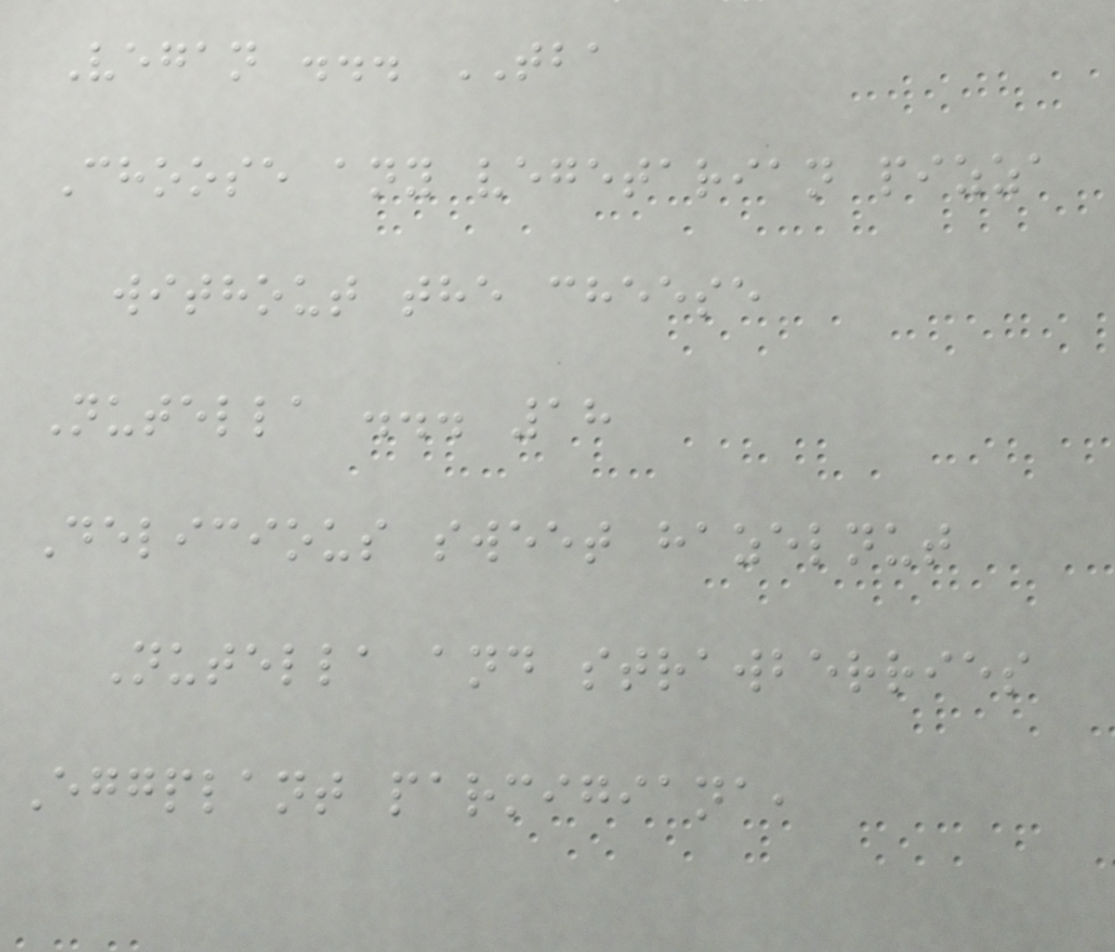Vegan ... TBA
Choose any vegetarian pizza
without the cheese
Nutella ... 18
Delicious sweet hazelnut
Nutella and strawberries
Eggplant parmigiana,
